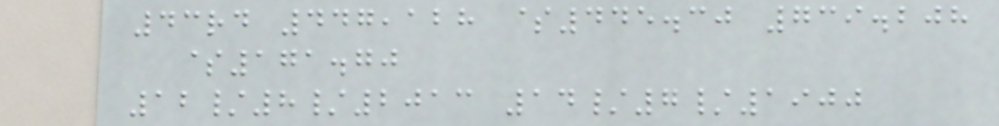43rd 447,128 $445.30 739.208
$171.70
12/8/2013 14/7/1900
